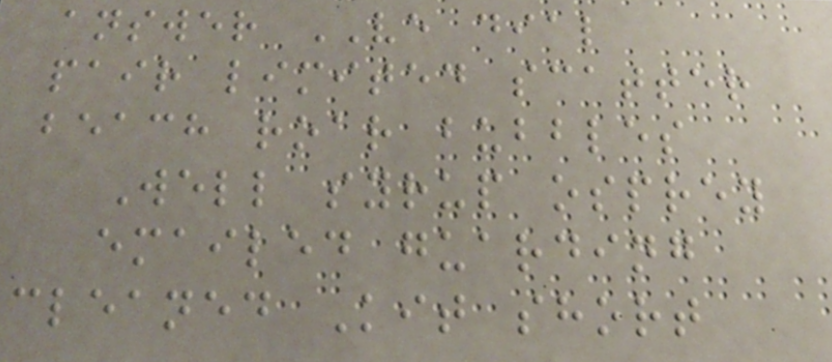answer VE dial
pair limited scatter
beach roar bubbles
Well syrup osprey
emailed guarding
cleaned Kit short
